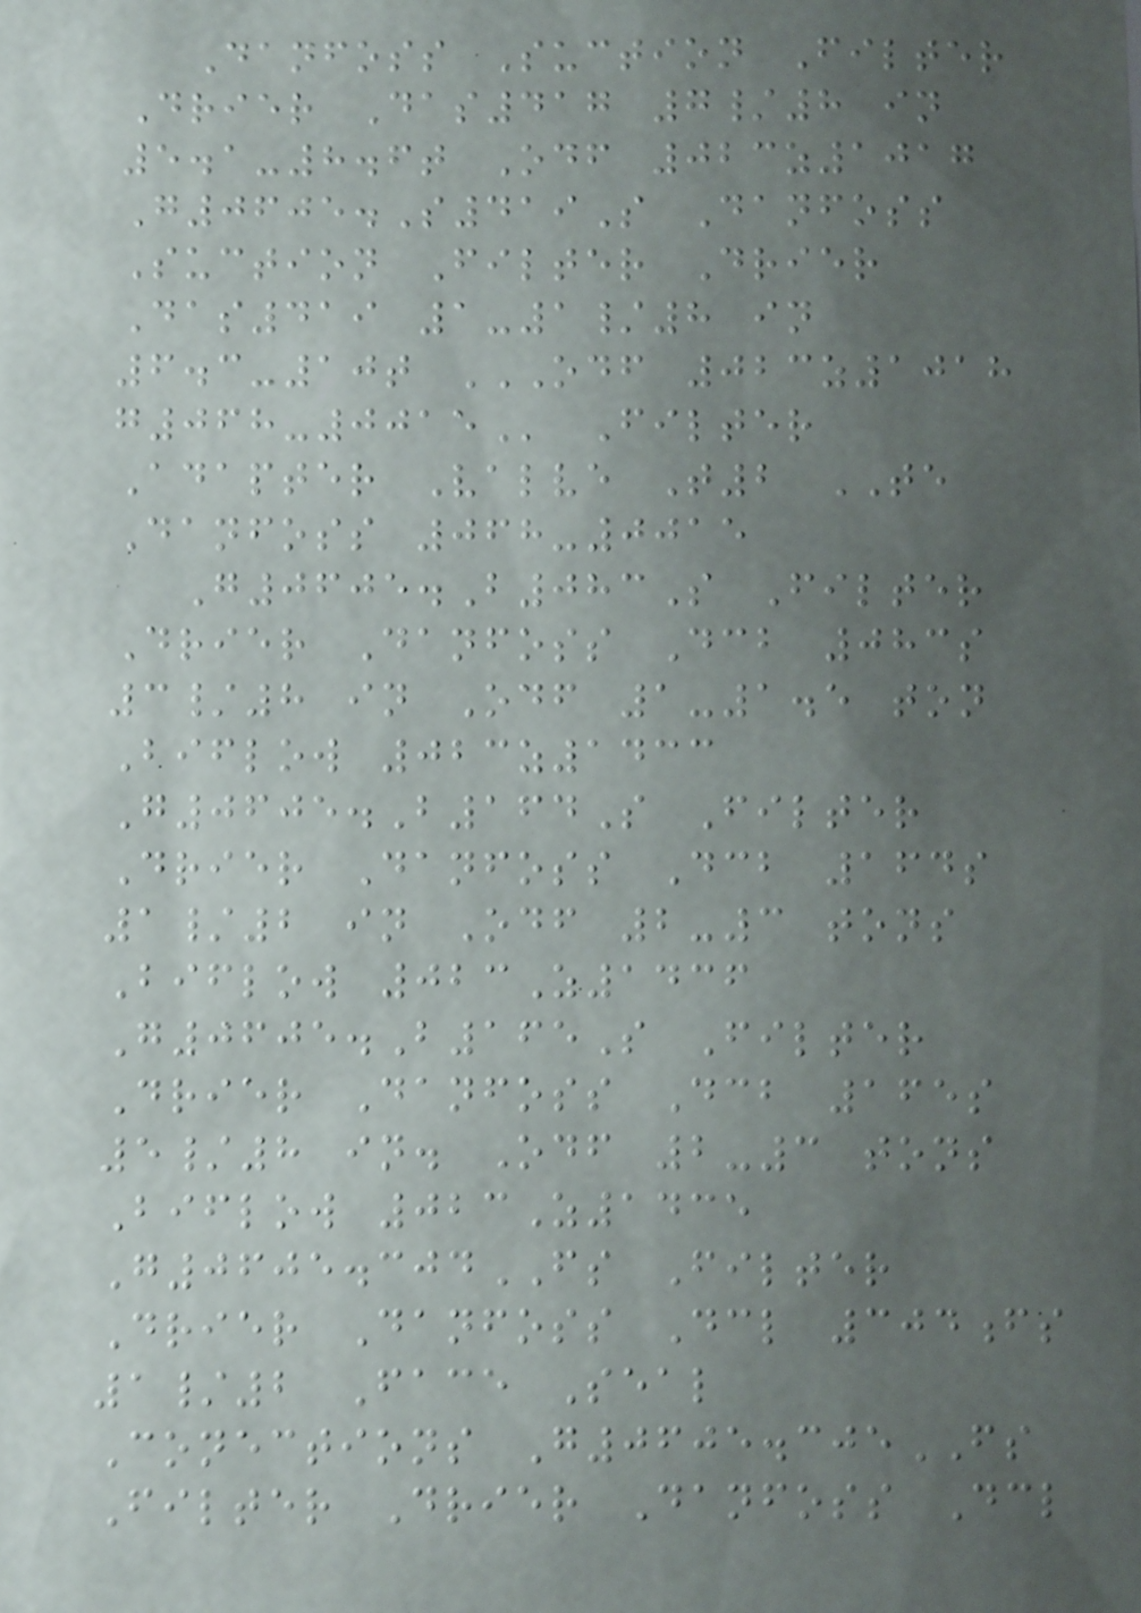Danfoss Suction Filter
Drier Das417 7/8 in
5.1-8.6t Odf 023z1017
G0605.S419S Danfoss
Suction Filter Drier
Das419 1-1/8 in
6.3-10t ODF 023Z1018
G068-0015 Filter
Adapter Valve T2 TE
Danfoss 068-0015
G0605.B083S Filter
Drier Danfoss Dcb 083s
3/8 in Odf 1-1.5 ton
Biflow 023z1433
G0605.B164S Filter
Drier Danfoss Dcb 164s
1/2 in Odf 2-3 tons
Biflow 023Z1436
G0605.B165S Filter
Drier Danfoss Dcb 165s
5/8 in. Odf 2-3 tons
Biflow 023Z1435
G0605.304FS Filter
Drier Danfoss Dcl 304fs
1/2 Face Seal
Conections G0605.305FS
Filter Drier Danfoss Dcl
